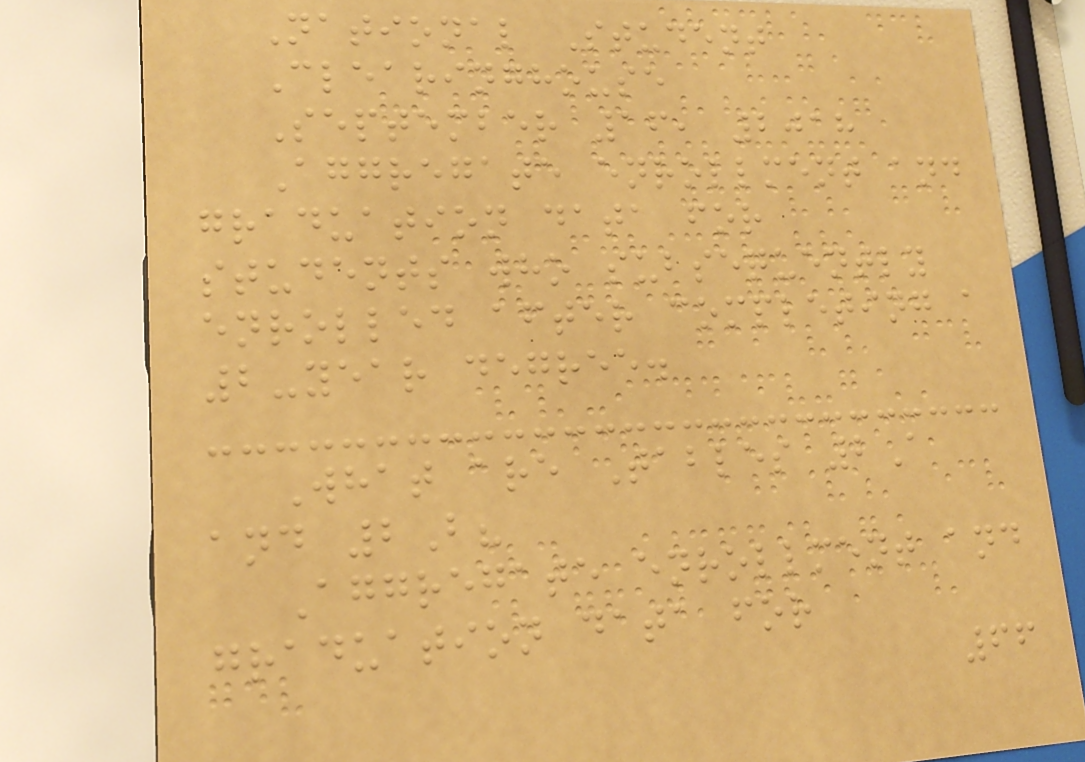National Student
Clearinghouse
September 16, 2018
Aggregate enrollment and
graduation data for
students who subsequently
enrolled after completing a
2-year degree.
What are Tables 2A
and 2B?
Aggregate enrollment and
graduation data for
66
